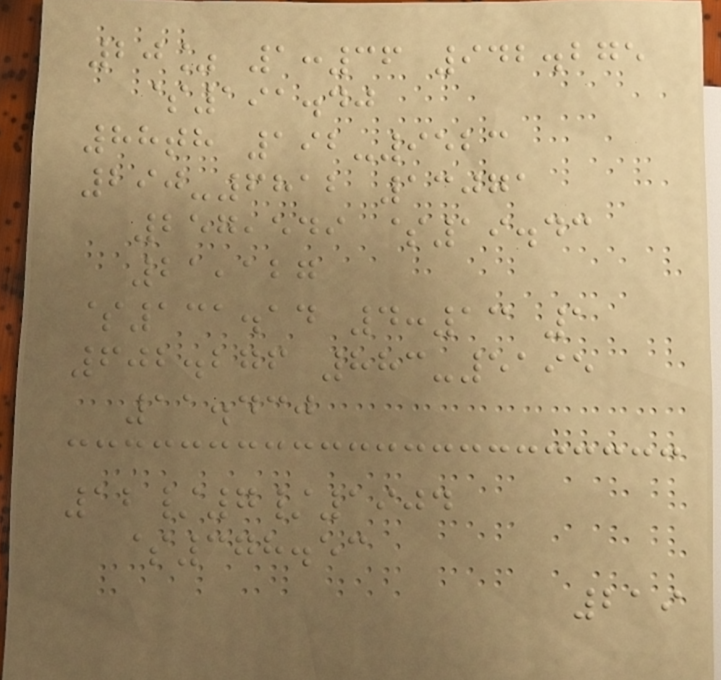20% 1:36 942.275
$191.40
88th 192-9523
290-6812 13071
257,549 $19.43
21,127
$131.14 4:13 1
602.276 883-5195
11.430
12/7/1904
$378.53
219
